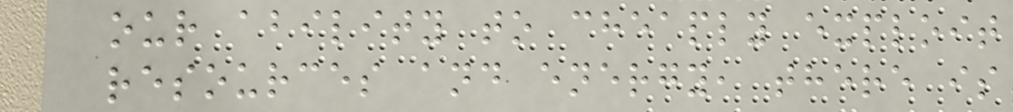our ability to cheaply exploit
resources and energy, there is
